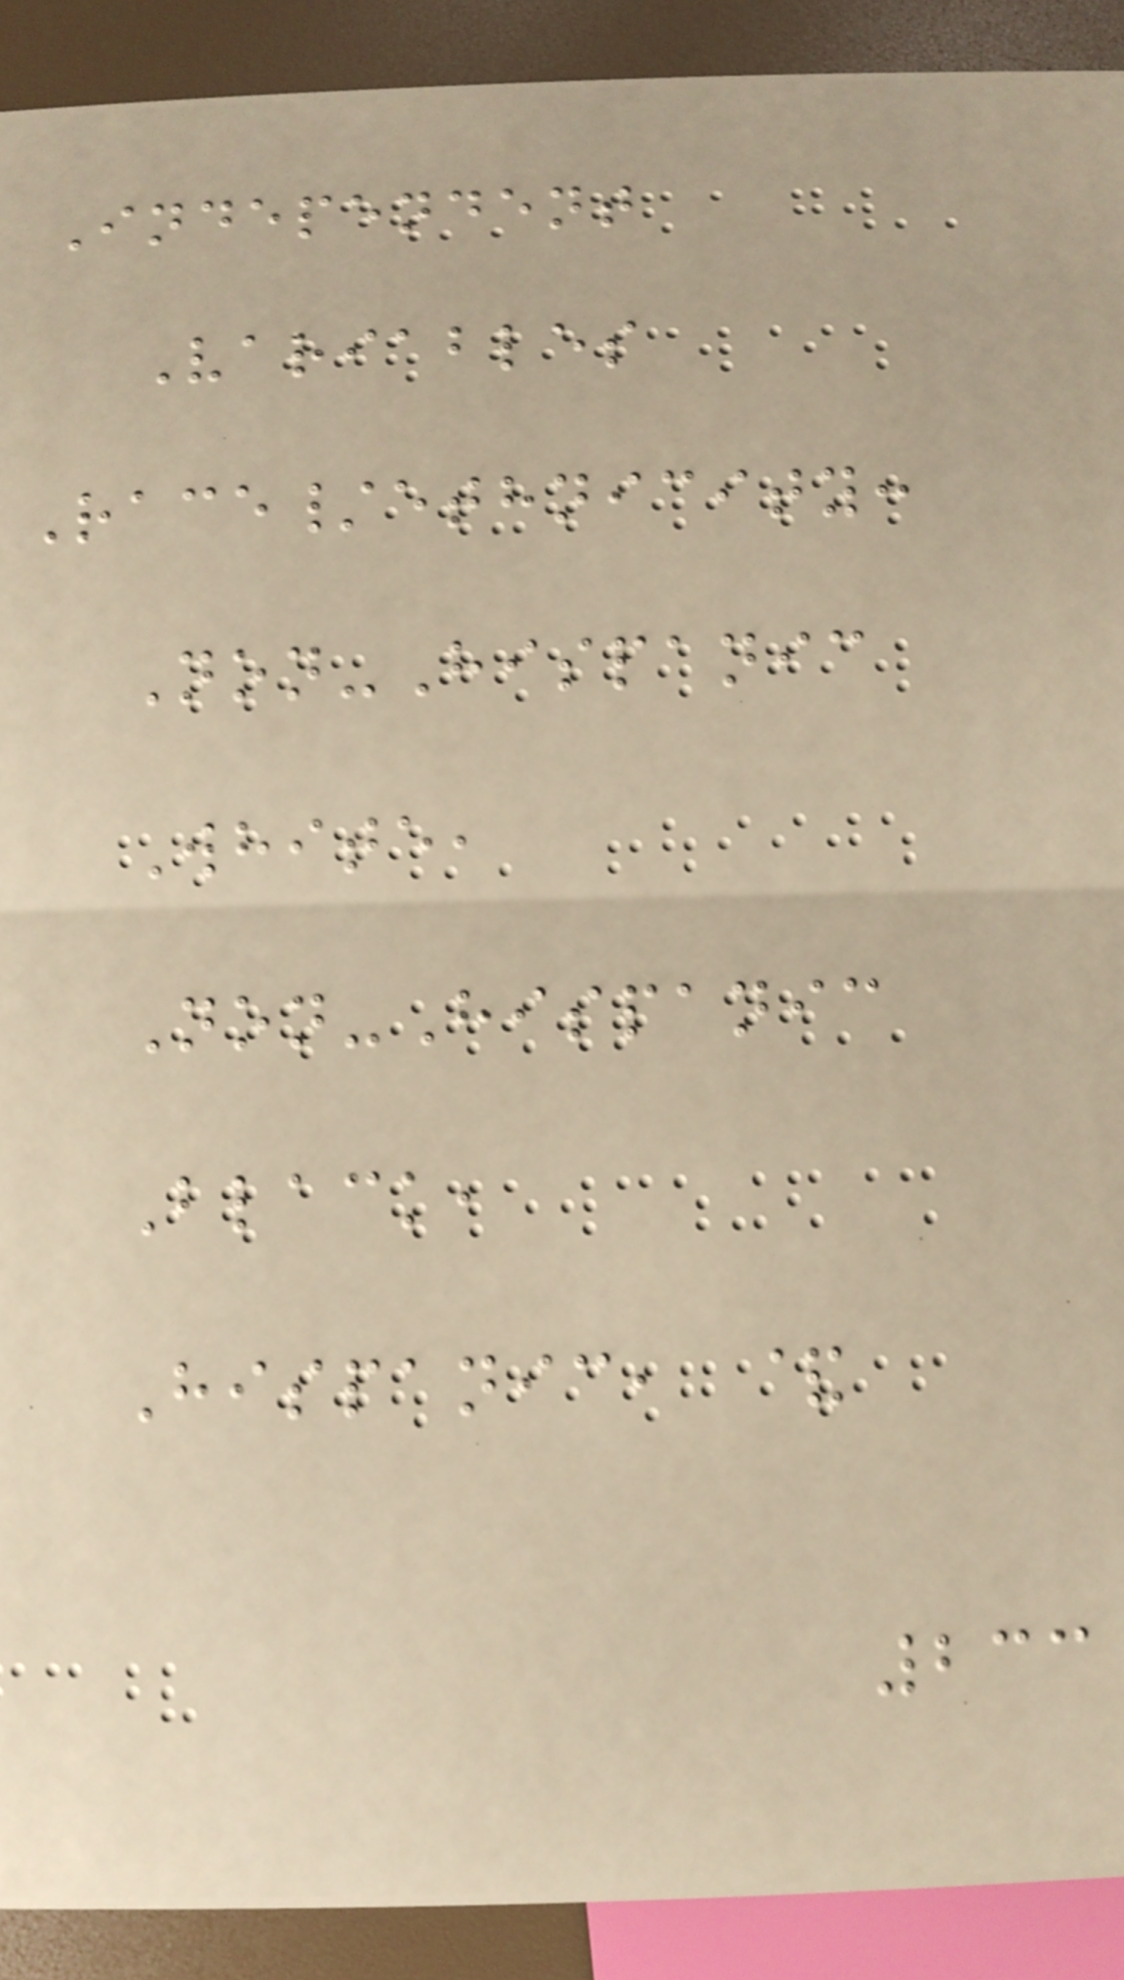Independent
Variables
Race/ethnicity:
Non-Hispanic
White,
Non-Hispanic
Black,
Hispanic, &
233
